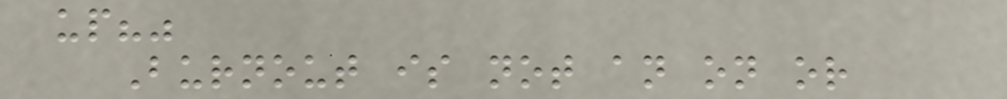up?"
Burnout is not an on or
